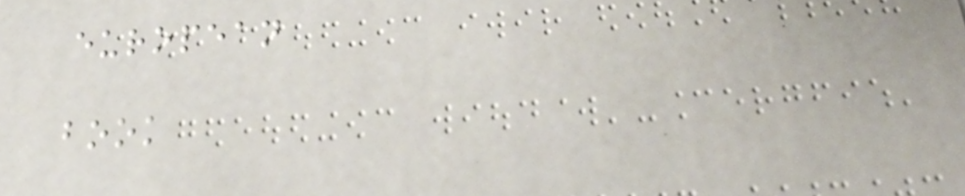european
book
